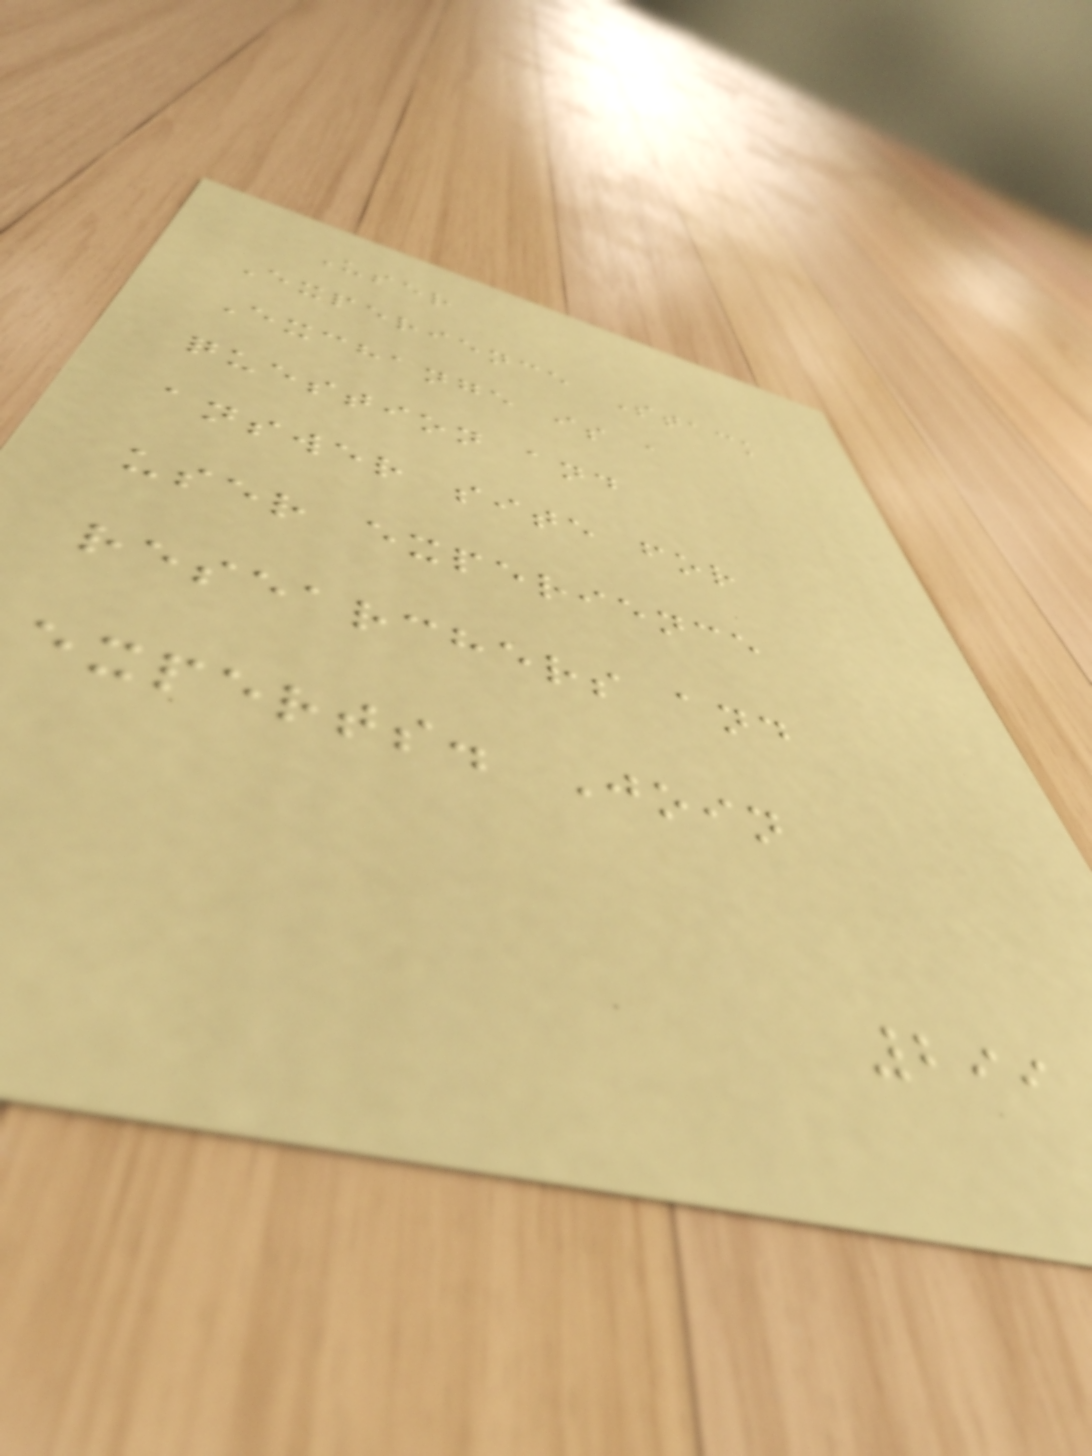User
Experience Stack
Exchange is a
question and
answer site for
user experience
researchers and
experts. Join
299
